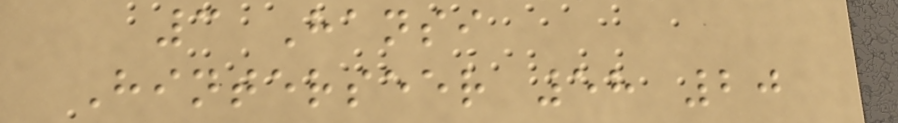3 Hansi
Hinterseer 58 20
